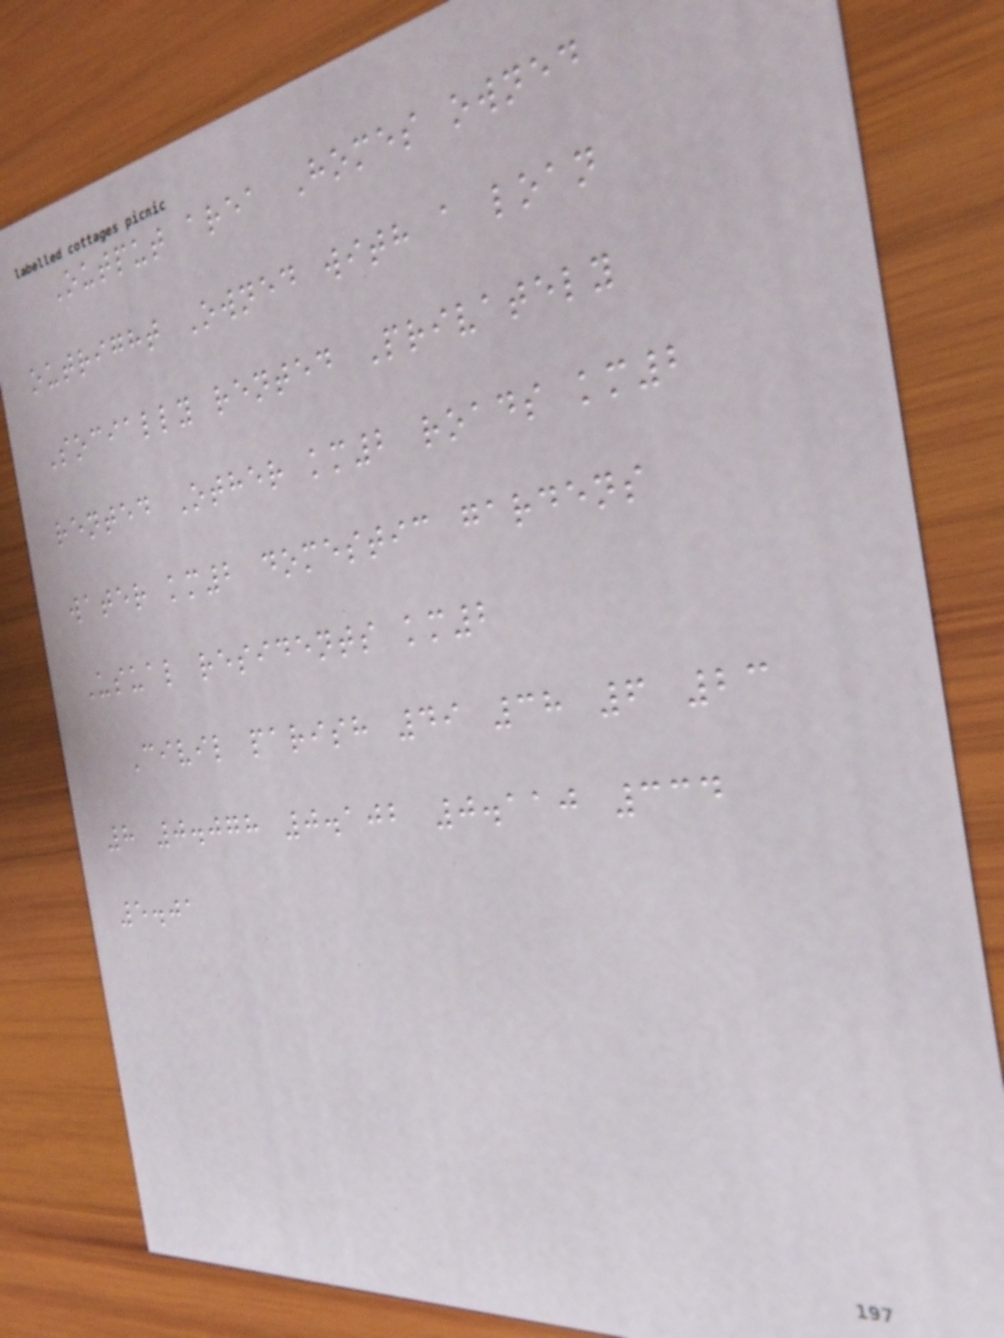Output area Homes owned
outright Owned with a loan
Socially rented Privately
rented Other km2 roads km2
water km2 domestic gardens
Usual residents km2
Civil parish 49 38 6 23
8 0.078 0.102 0.110 334
5.01
